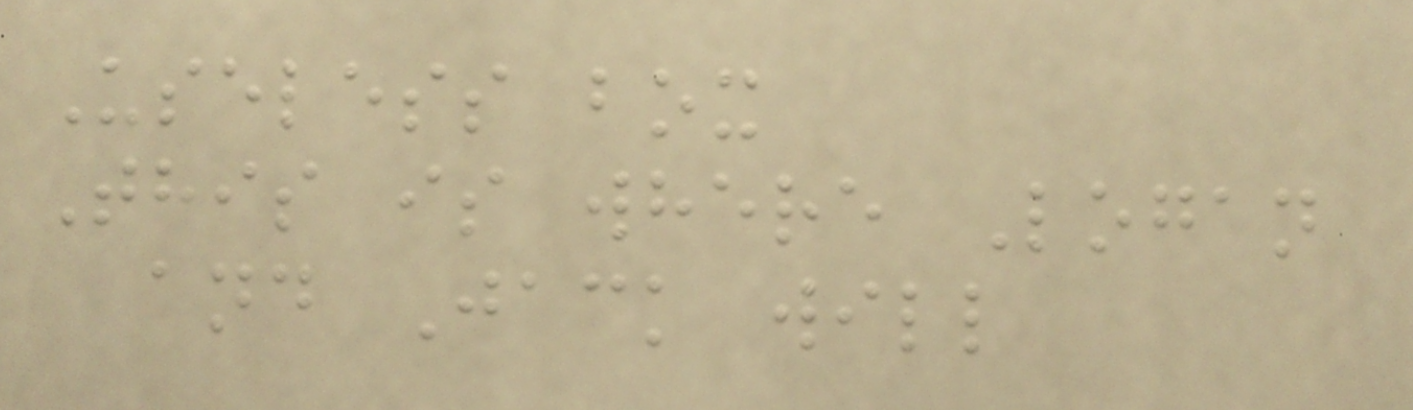Useless box
This is where Logan
and Jack will
